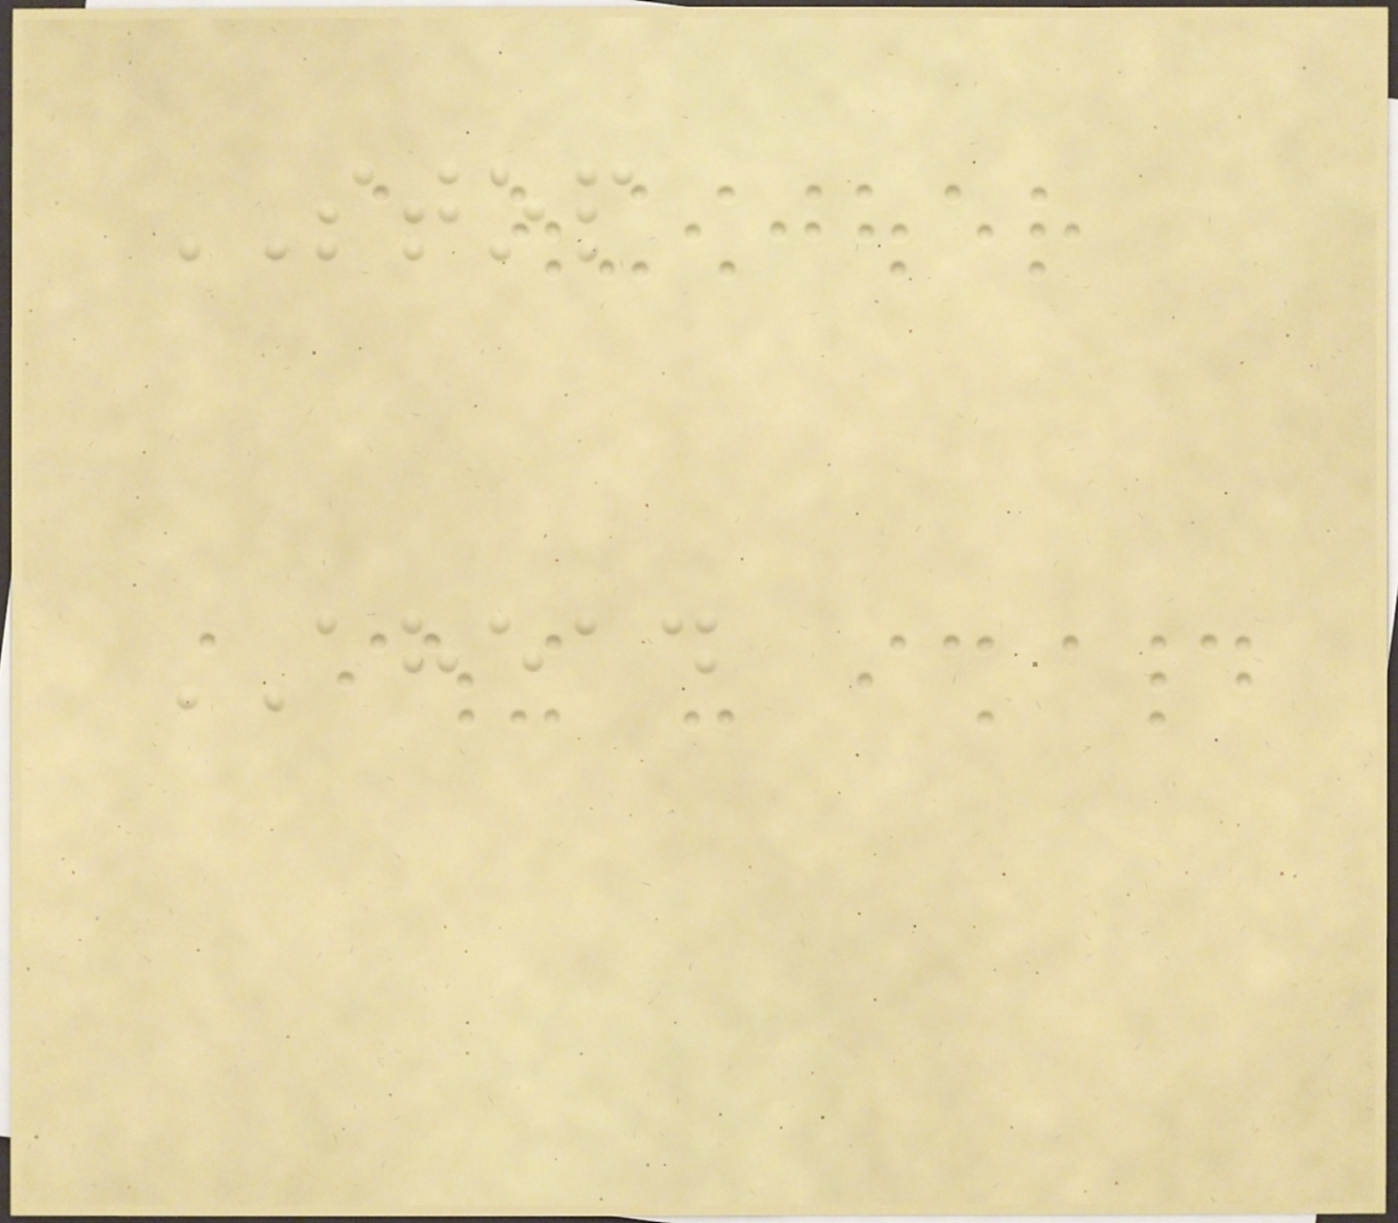STOP
AHEAD
